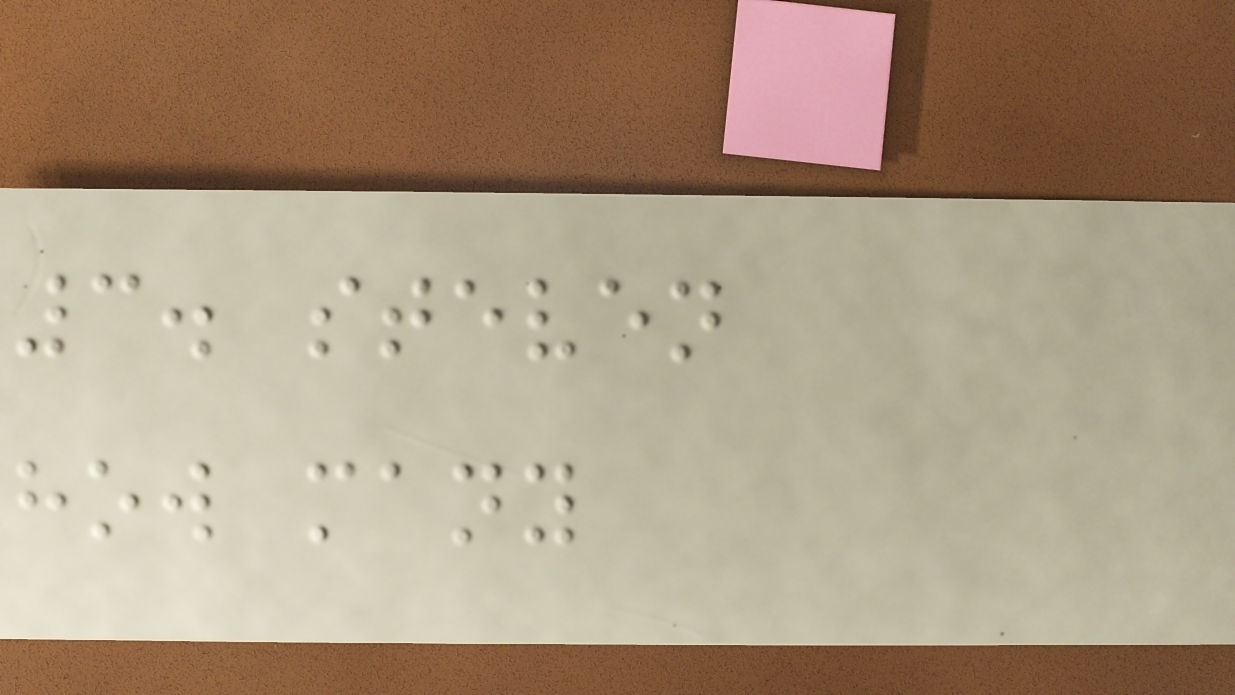3. steven
how many
